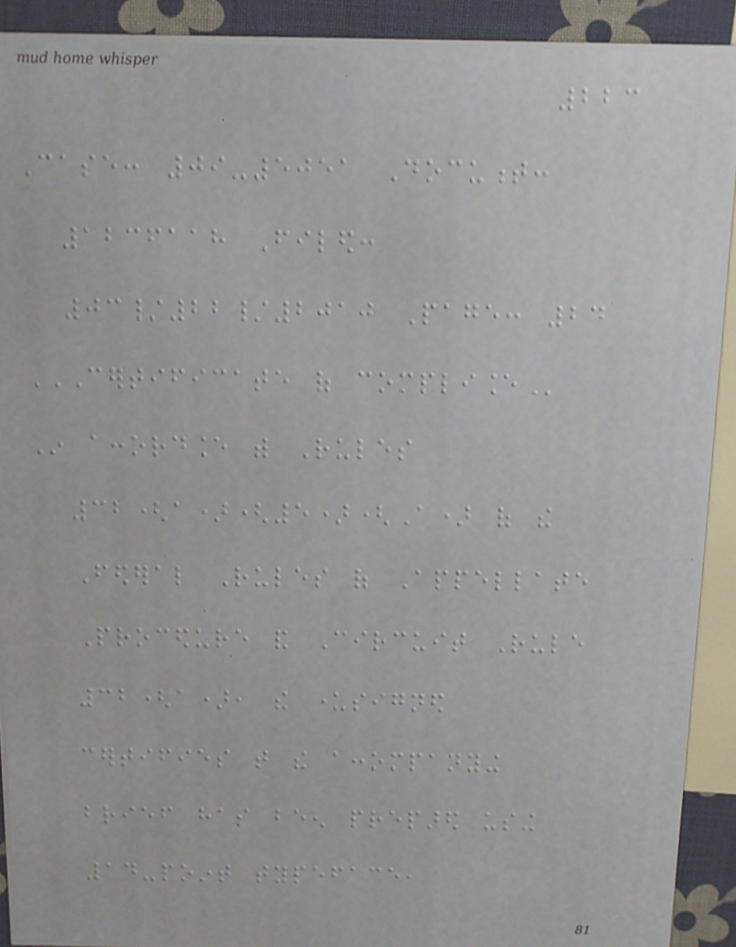223
Case: 09-5051 Document:
1236118 Filed:
03/22/2010 Page: 24
CERTIFICATE OF COMPLIANCE
In accordance with Rules
32(a)(5)(A) of the
Federal Rules of Appellate
Procedure and Circuit Rule
32(a), the undersigned
certifies that the accompanying
brief has been prepared using
14-point typeface,
